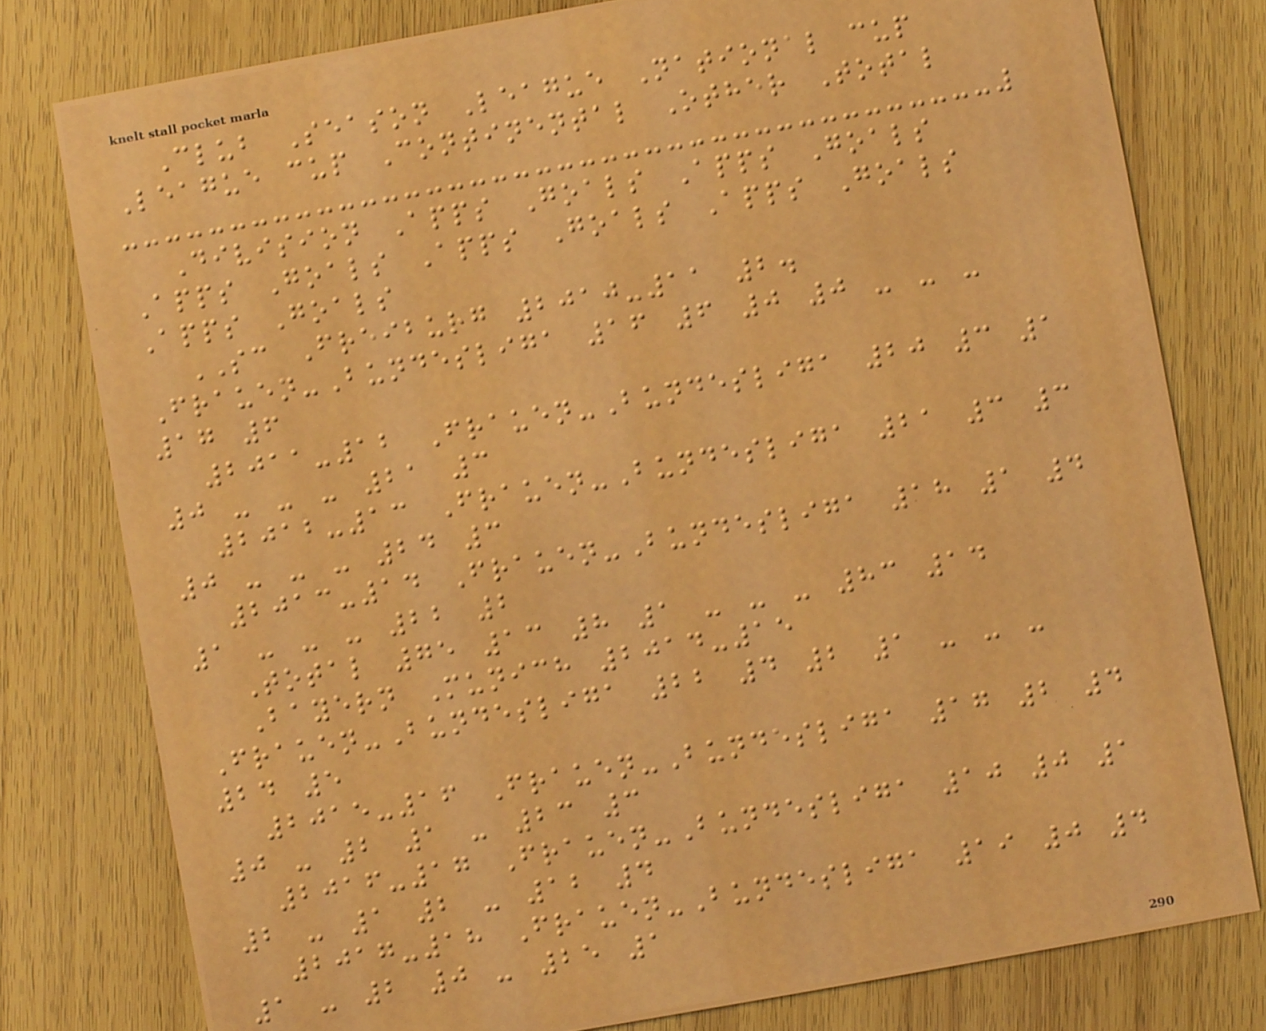Club Season League National cup
League cup Continental Other Total
Division Apps Goals Apps Goals
Apps Goals Apps Goals Apps Goals
Apps Goals
SC Freiburg 2010-11 2.
Frauen-Bundesliga 16 6 0 0 - - -
17 6
2011-12 Frauen-Bundesliga 20 3 1
0 - - - 21 3
2012-13 Frauen-Bundesliga 21 3 3
0 - - - 24 3
2013-14 Frauen-Bundesliga 18 1 4
1 - - - 22 2
Total 75 13 8 1 - - - 83 14
Bayern Munich 2014-15
Frauen-Bundesliga 22 4 2 1 - - -
24 5
2015-16 Frauen-Bundesliga 17 2 4
0 - 2 1 - 23 3
2016-17 Frauen-Bundesliga 10 0 1
2 - 1 2 - 12 4
2017-18 Frauen-Bundesliga 19 0 4
1 - 2 0 - 25 1
